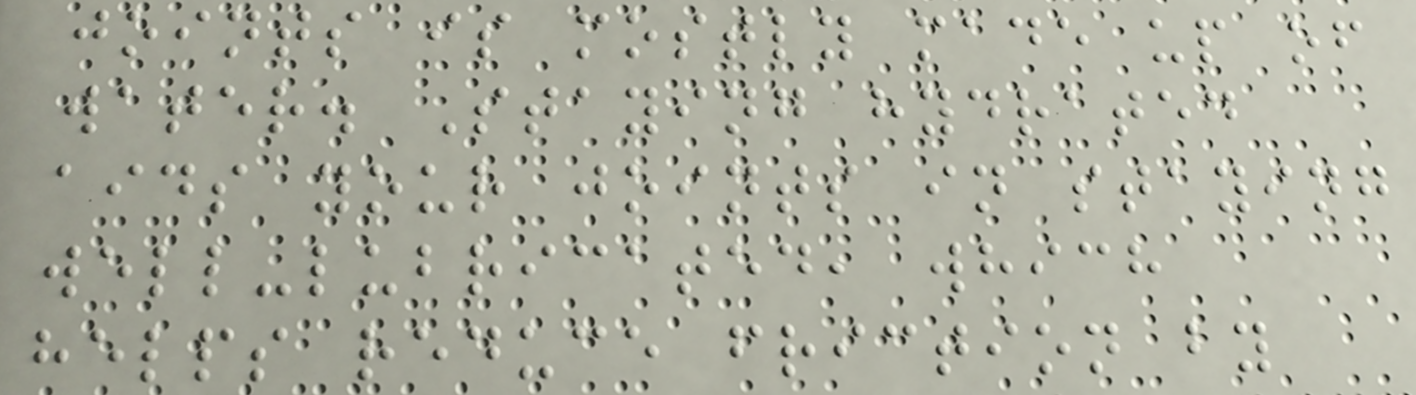joints is mostly made up of
water. Staying hydrated
aids your joints in staying
well-lubricated, which
helps reduce friction by
